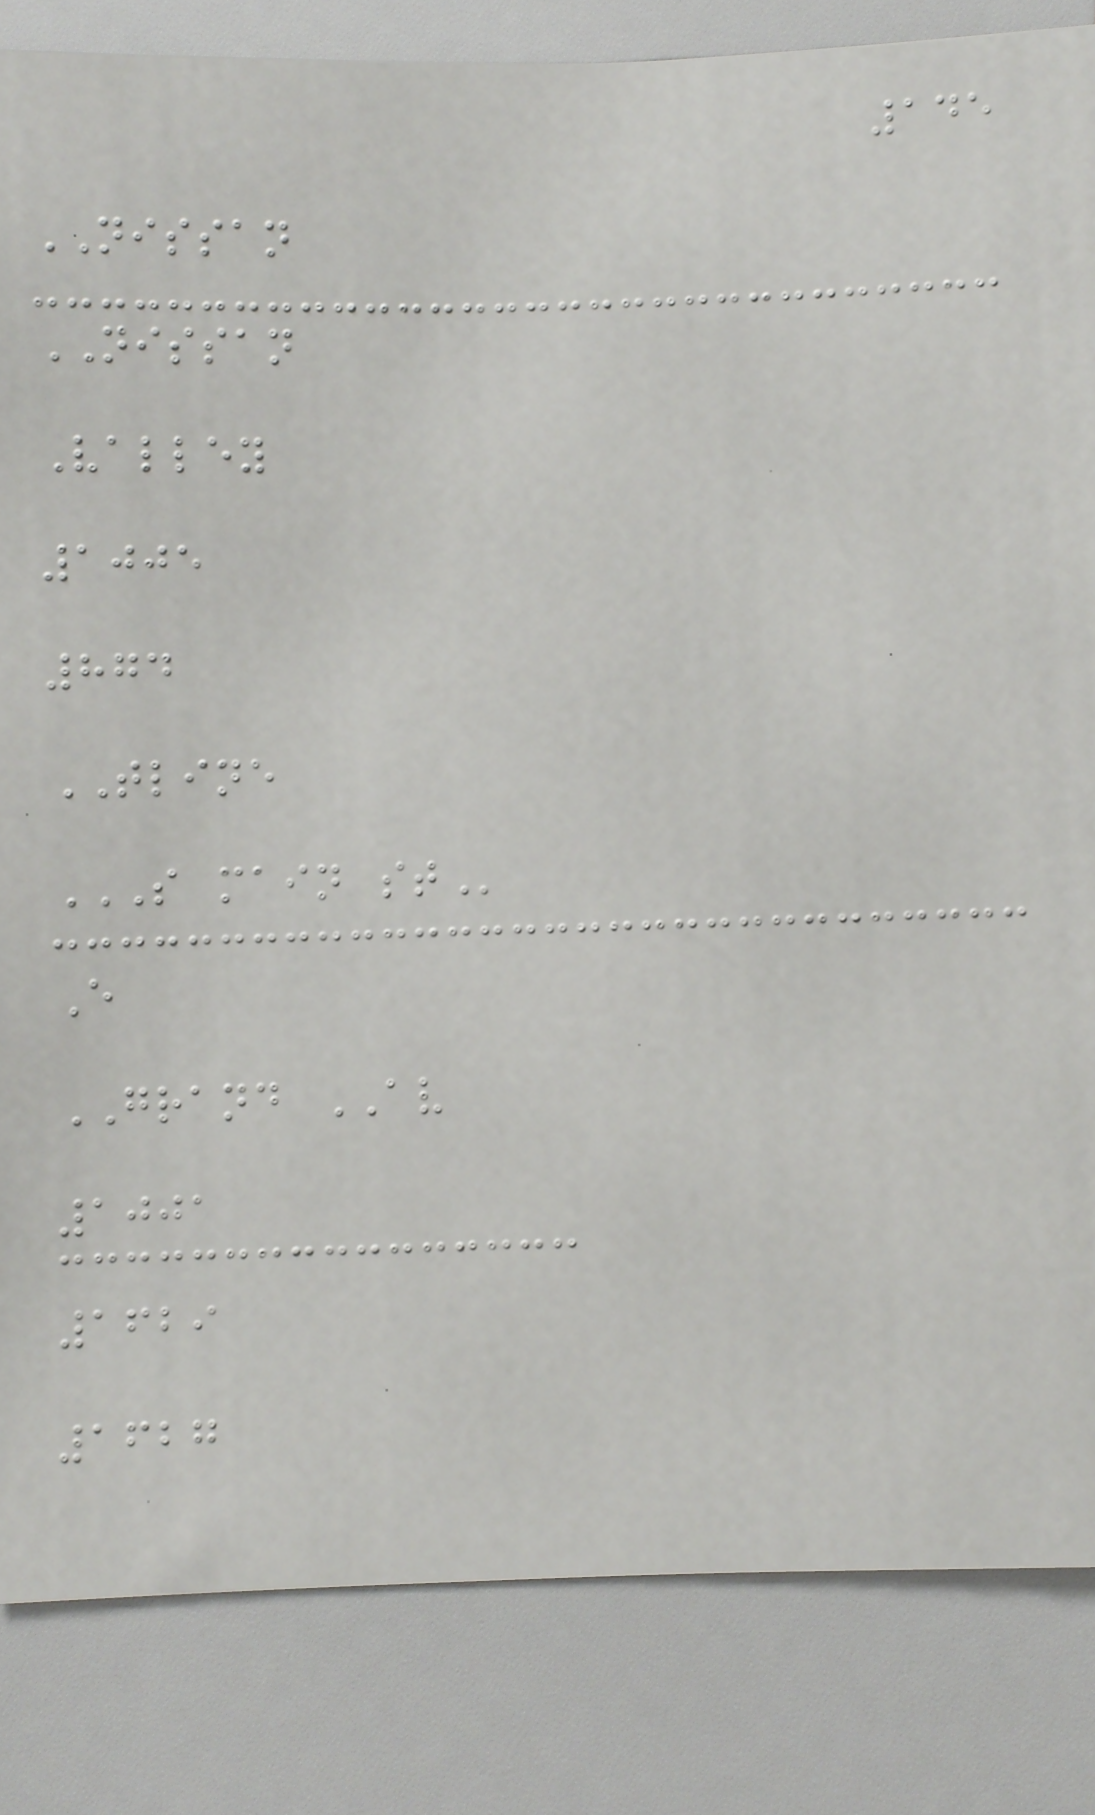145
NISSAN
NISSAN
Valley
1005
874
TLINE
S MAIN ST
E
GRAND AV
1001
1629
1627
